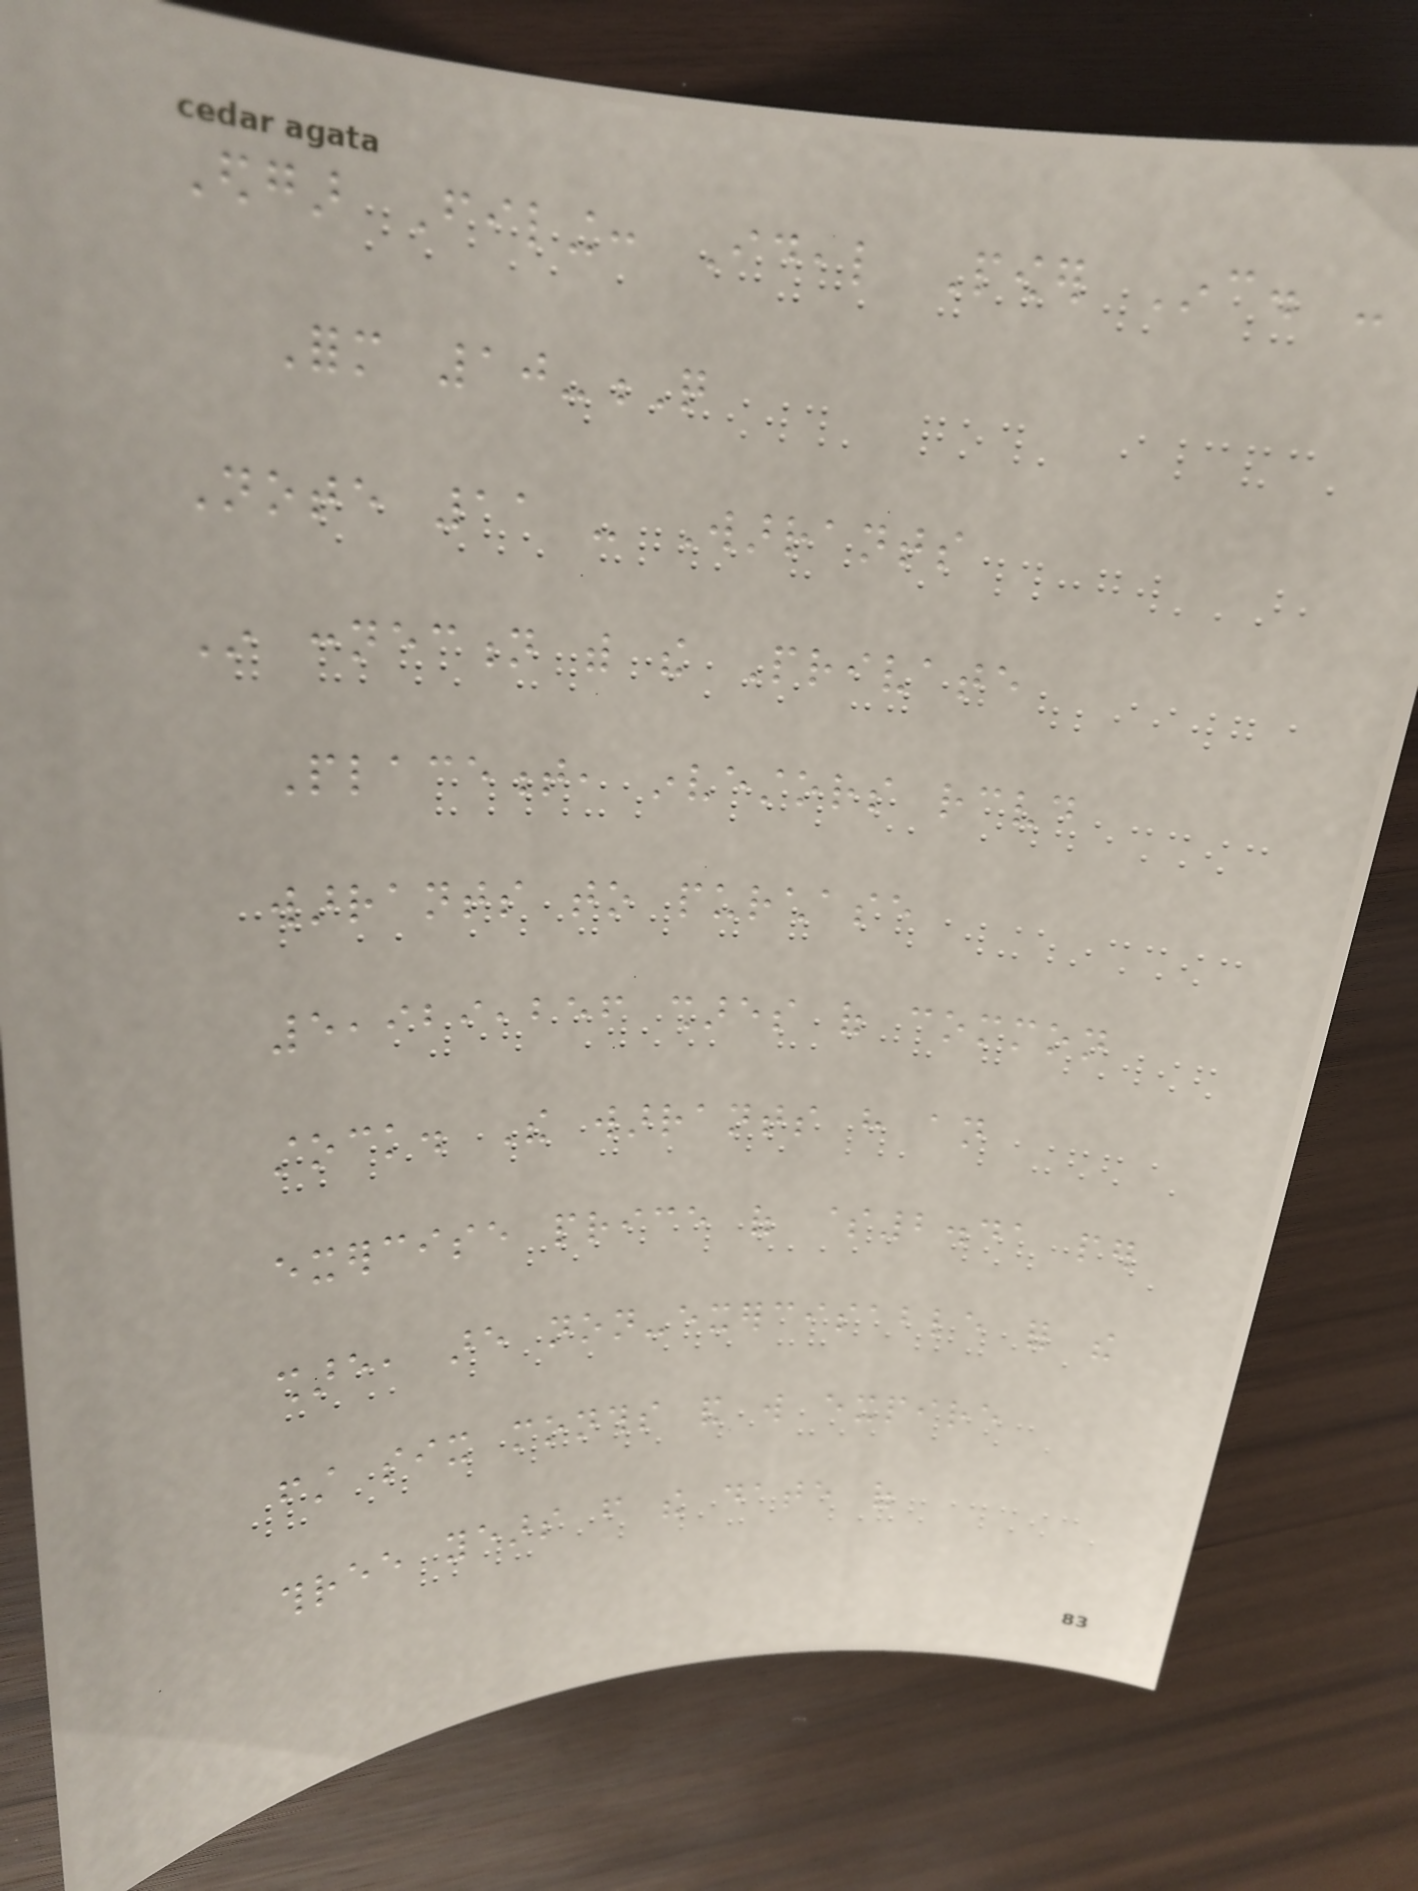Edgar Filing: Ideal Power Inc. -
Form 10-Q
Note 11 - Warrants
In connection with the Private
Placement, investors received
warrants to purchase
5,929,256 shares of common
stock. The warrants have an
exercise price of $2.41 per
share, are non-exercisable for the
first six months and will expire
three years from the date of
